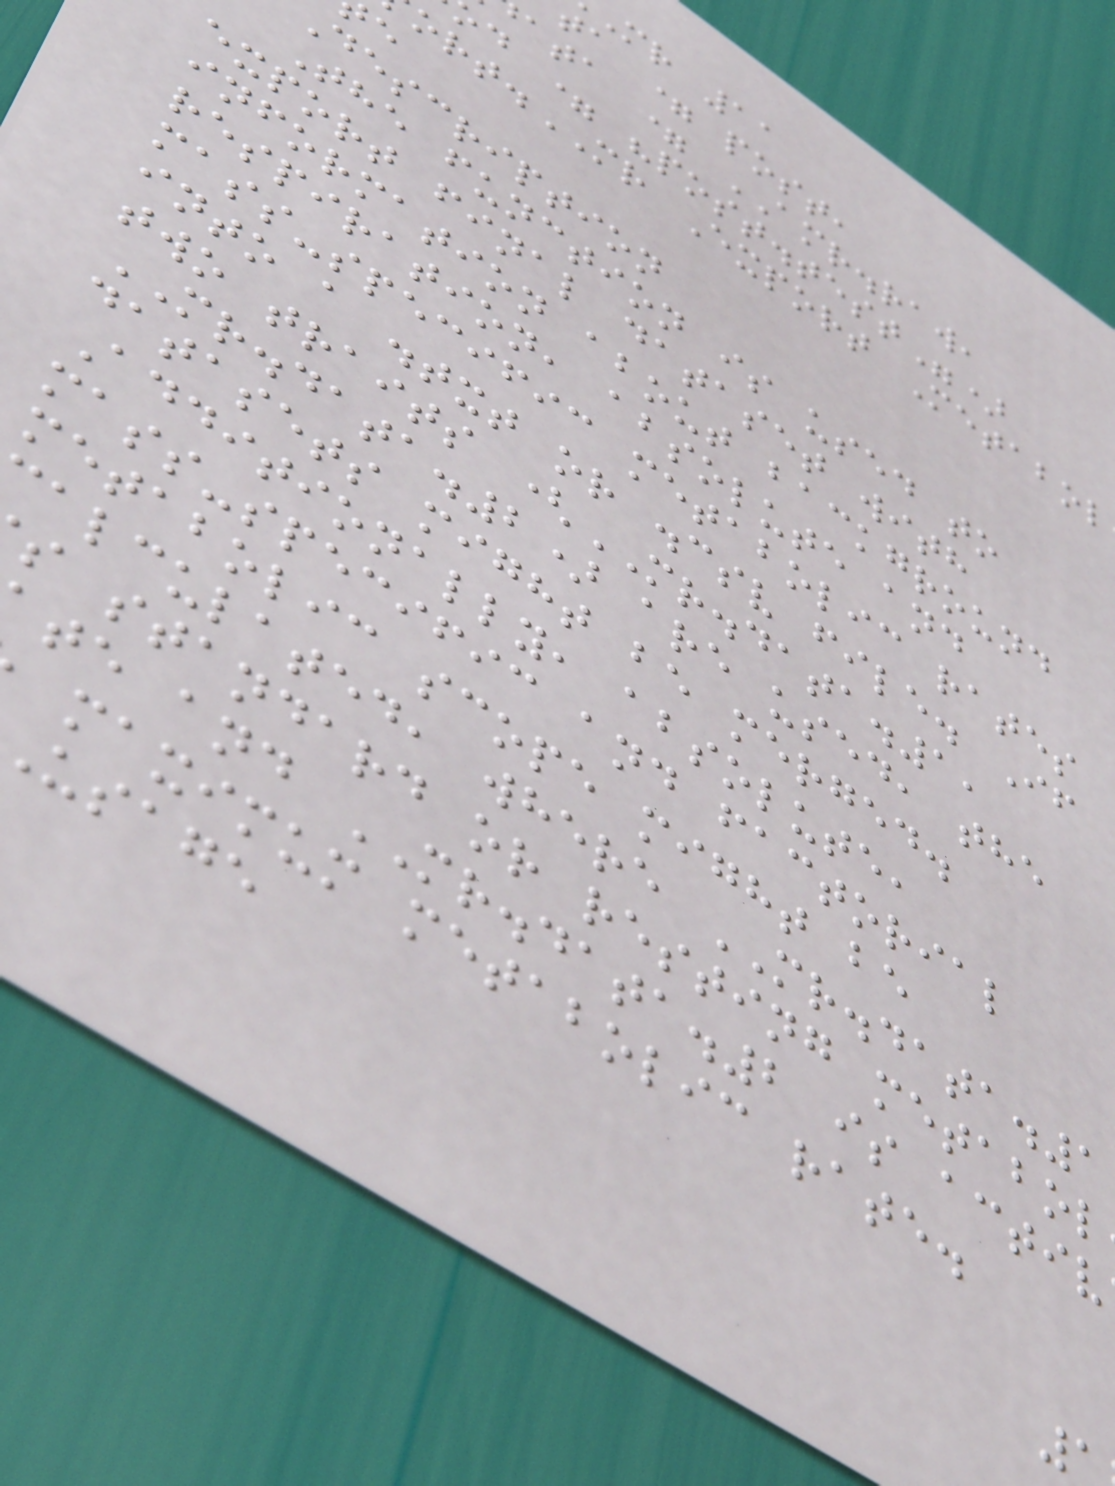mr 11
ta = post,
ata = AMR.raw,
d = "post.test")
ort.MR Export Metabol
description
The function is used to
export final dataset with
information about background
respiration, absolute and
mass-specific metabolic rates
into a .txt or .csv file. If
two traits (MR.data.1,
MR.data.2) are used, the
datasets might be merged.
Additionally, absolute,
mass-specific and factorial
metabolic scope might be
alculated, where MR.data.1
s standard or resting metabol
te and MR.data.2 is activ
maximum metabolic rate.
usage
